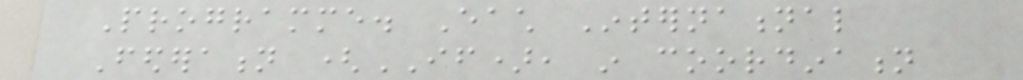Programme. Each International
Federation (IF), in coordination
